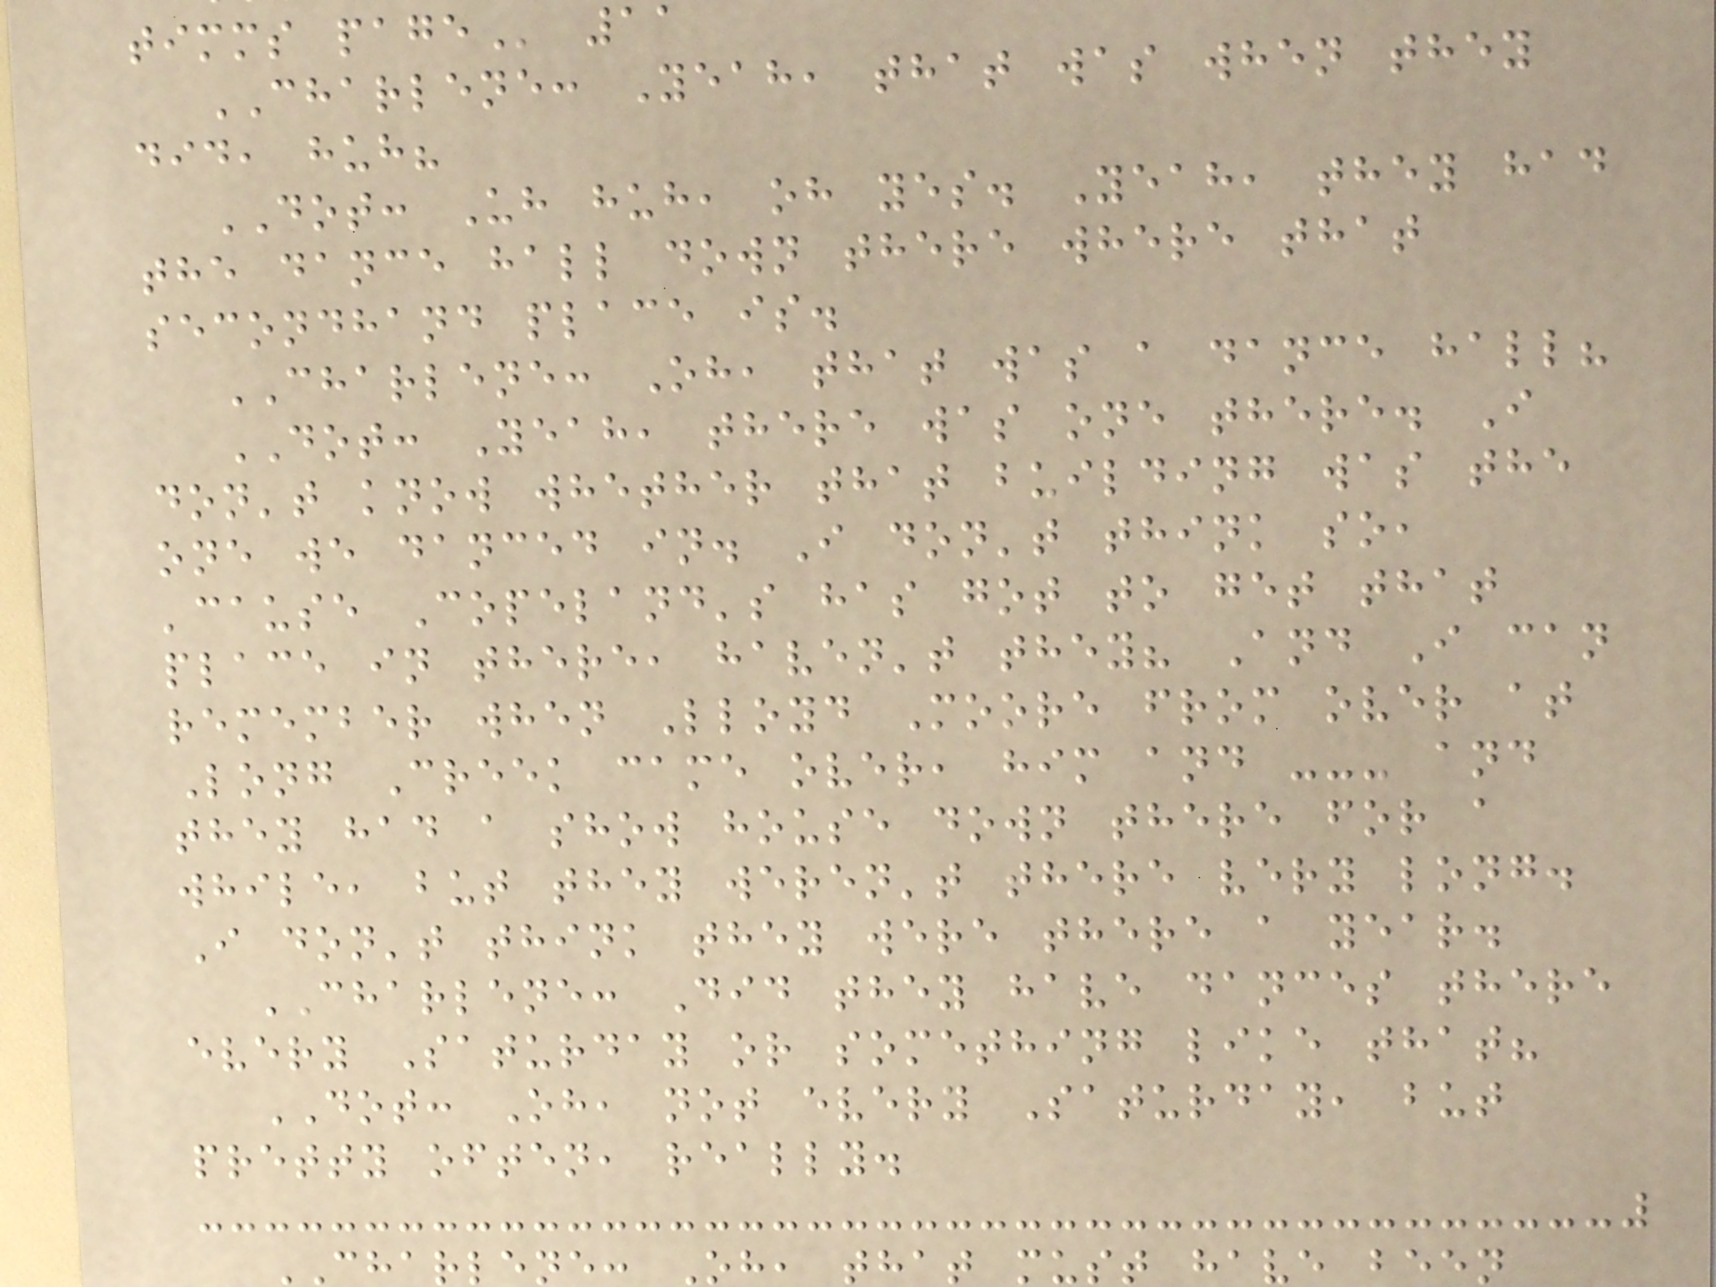timms
CHARLENE: Yeah, that was when they
did, huh?
DOT: Uh huh, oh yes. Yeah, they had
the dance hall down there where that
secondhand place is.
CHARLENE: Oh, that was a dance hall?
DOT: Yeah, there was one there. I
don't know whether that building was the
one we danced in. I don't think so,
'cause Copeland's has got to get that
place in there, haven't they? And I can
remember when Lloyd Moore from over at
Long Creek came over, him and --- and
they had a show house down there for a
while, but they weren't there very long.
I don't think they were there a year.
CHARLENE: Did they have dances there
every Saturday or something like that?
DOT: Oh, not every Saturday, but
pretty often, really.
CHARLENE: Oh, that must have been
